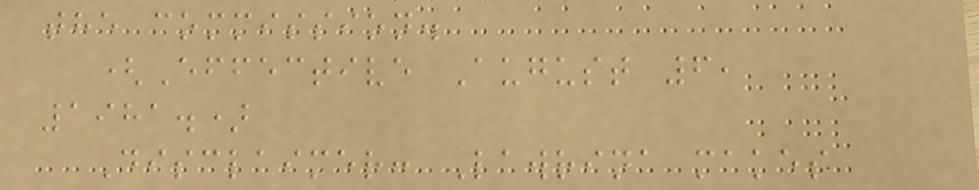the commission.
(Effective August 6,
1981.)
Disclaimer: Lawrina makes
